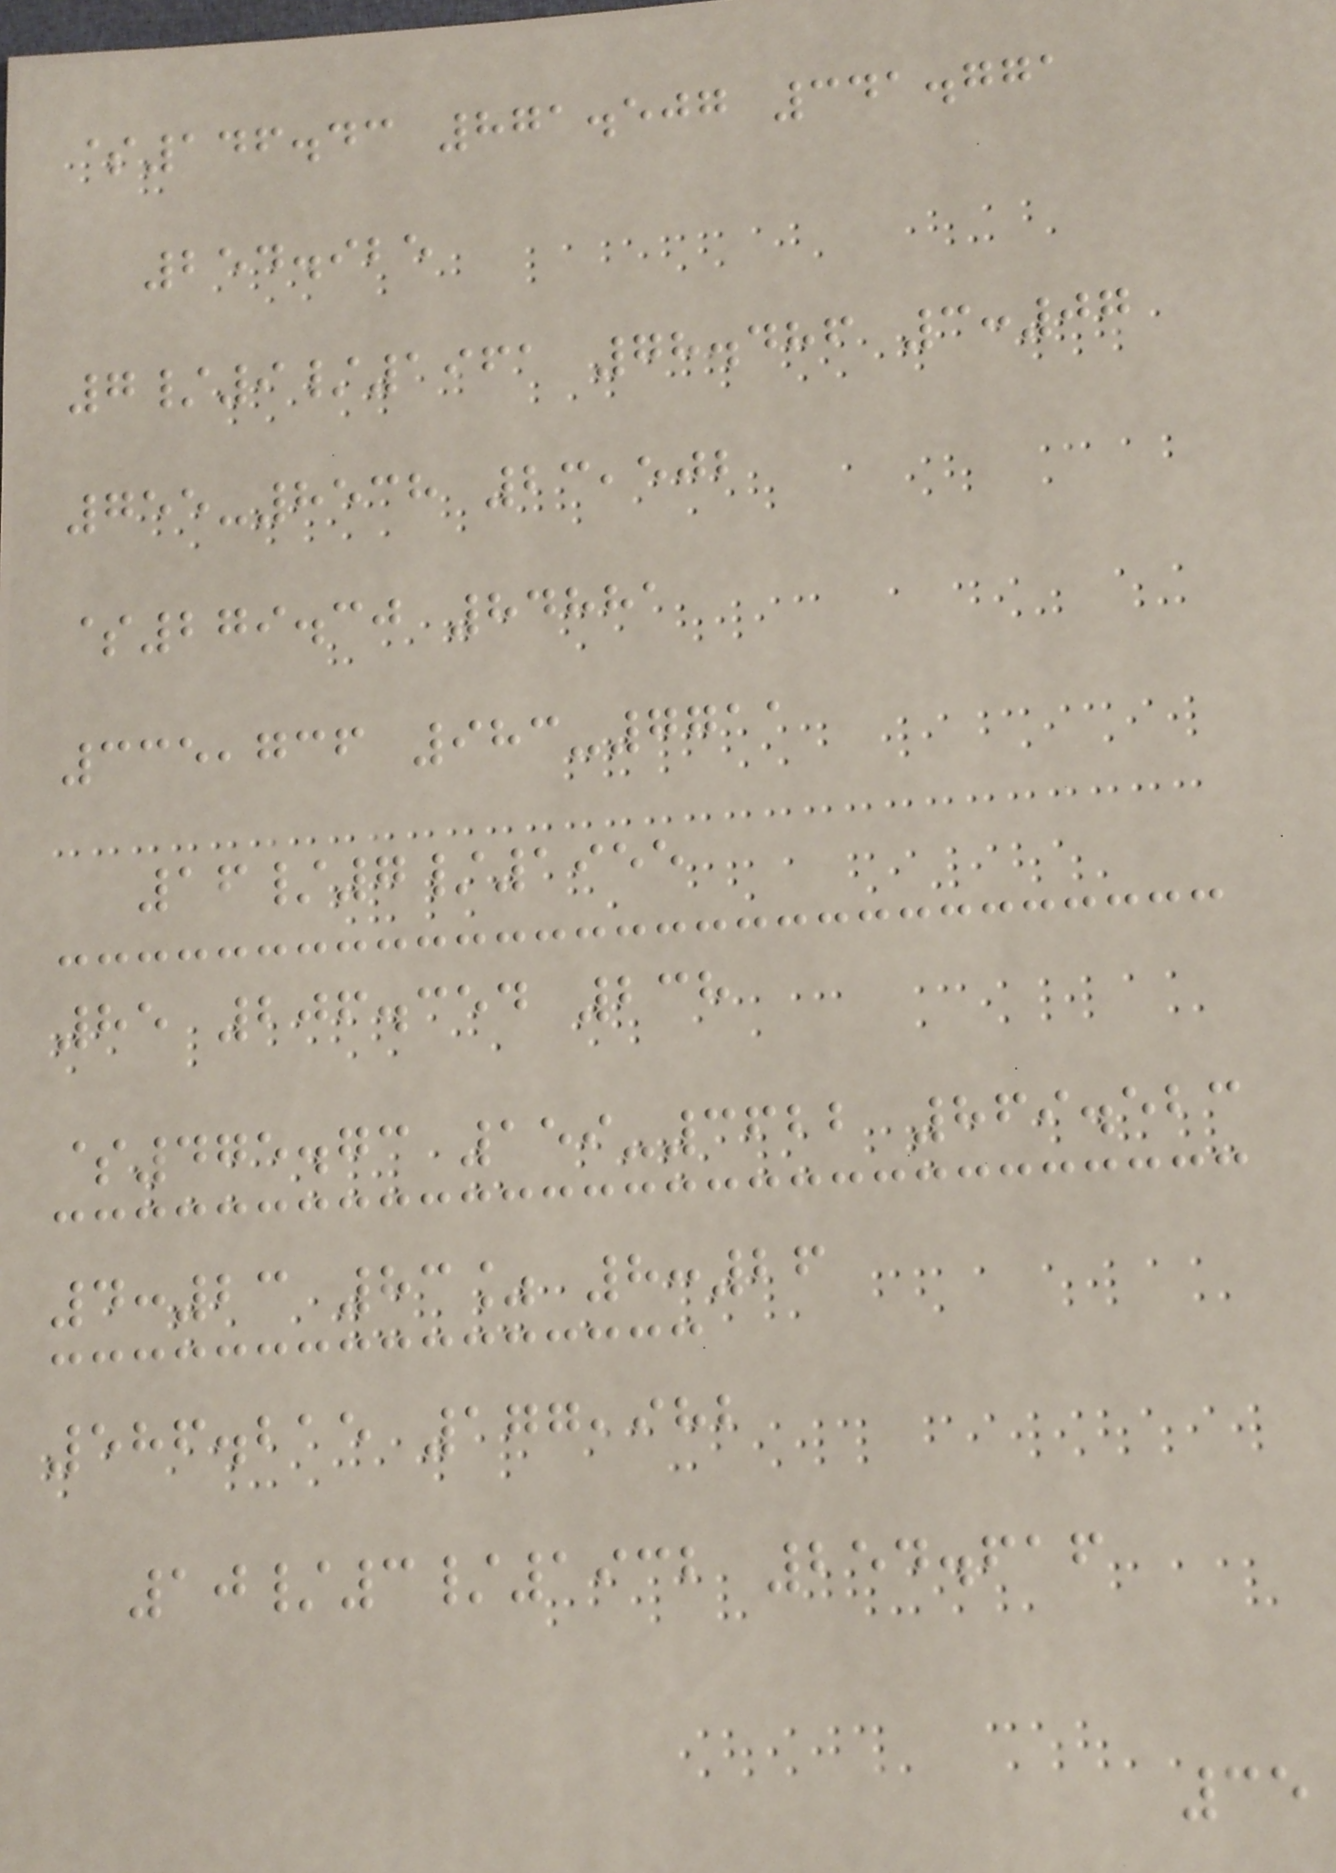$146.43 871.507 341.771
254.925
7/9/1961 78.486 3:07
755-8538 23,502
$279.30 84881
335,736 983-7711
16/7/1955
85 206.354 238
$475.73 159-3622 869.523
4:23 83% 8:26
586.215 177,982
10/3/1932 254.616
35
